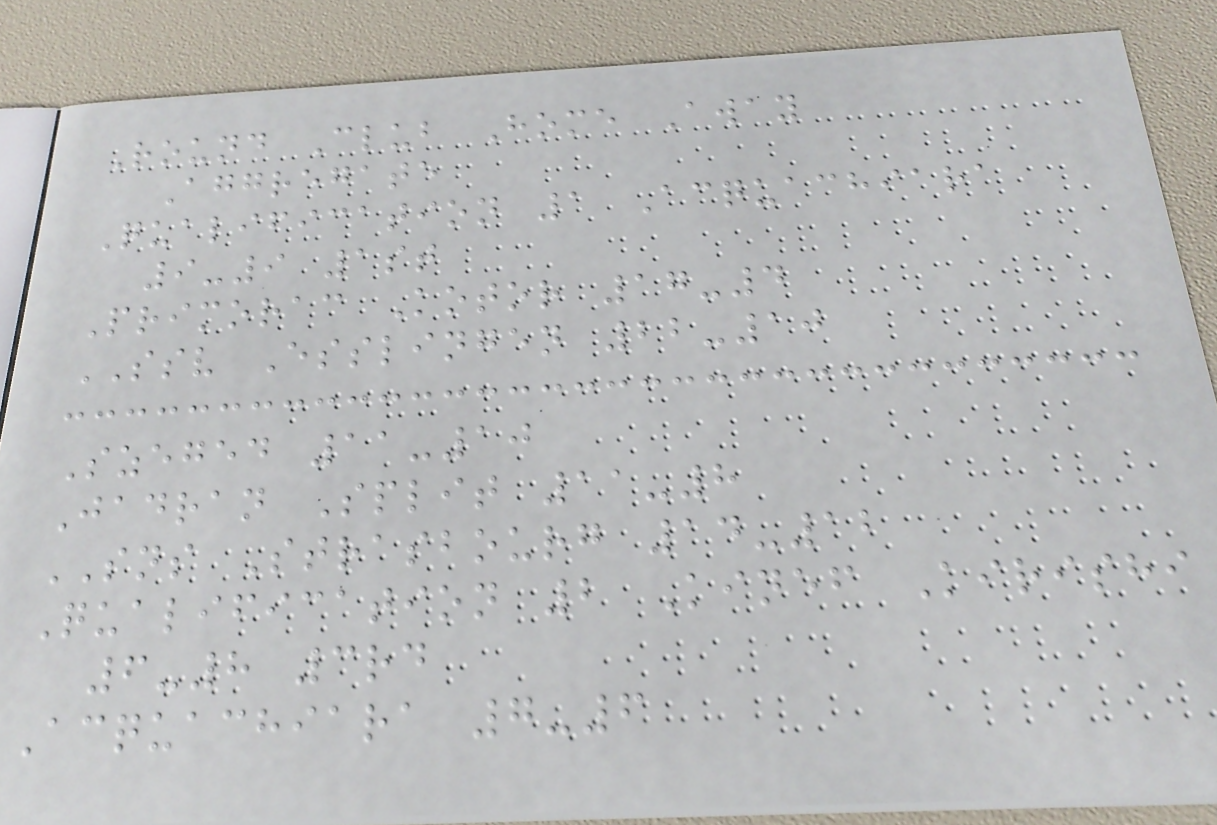Round Club Home Away
Aggregate
Qualification 1 Acquachiara
9-9 1st
Primorac Kotor 17-4
SSV Esslingen 22-10
Szeged 11-10
Jadran Split 11-8
SNS Strasbourg 14-12
Qualification 2 Kinef Kirishi
6-8 3rd
Acquachiara 7-6
